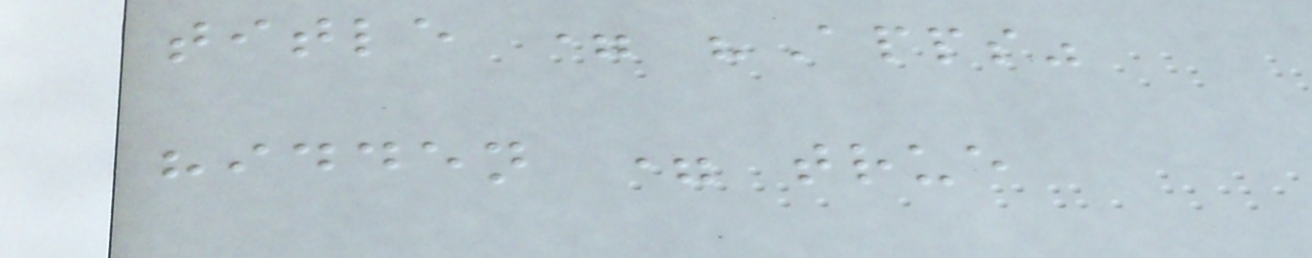title = "Apps"
hidden = true
